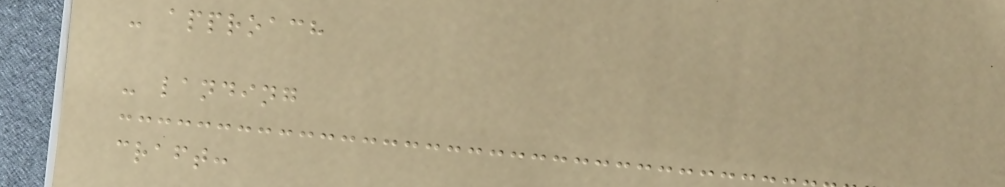- approach
- landing
craft:
